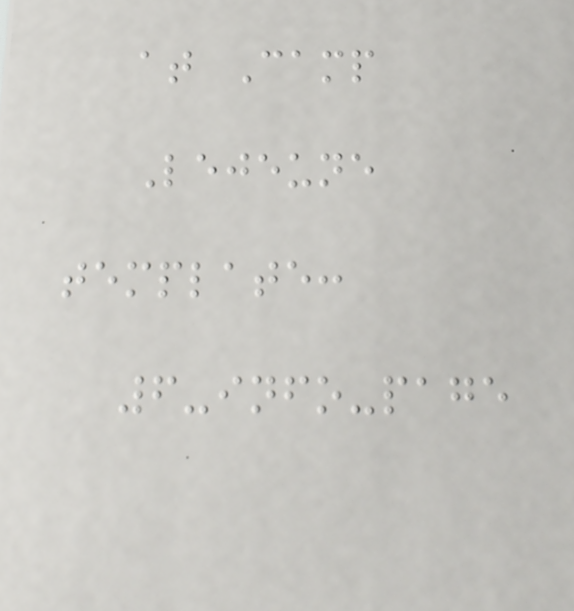at Camp
Lejeune
template:
6-info-page
